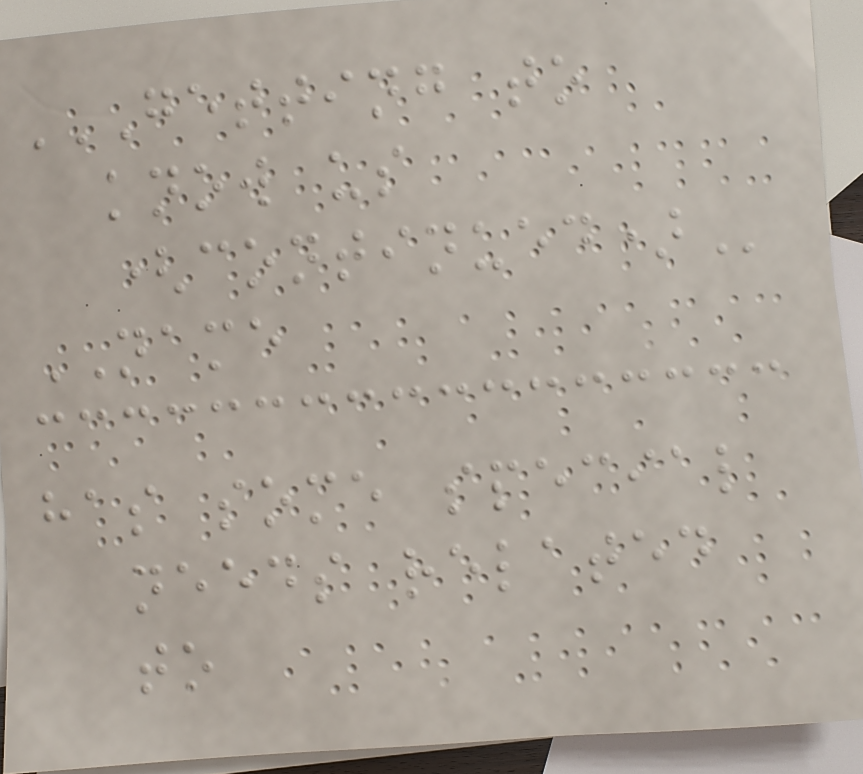GETTING TO
KNOW US
(CONTINUED)
NAME
has some special
needs related
to
